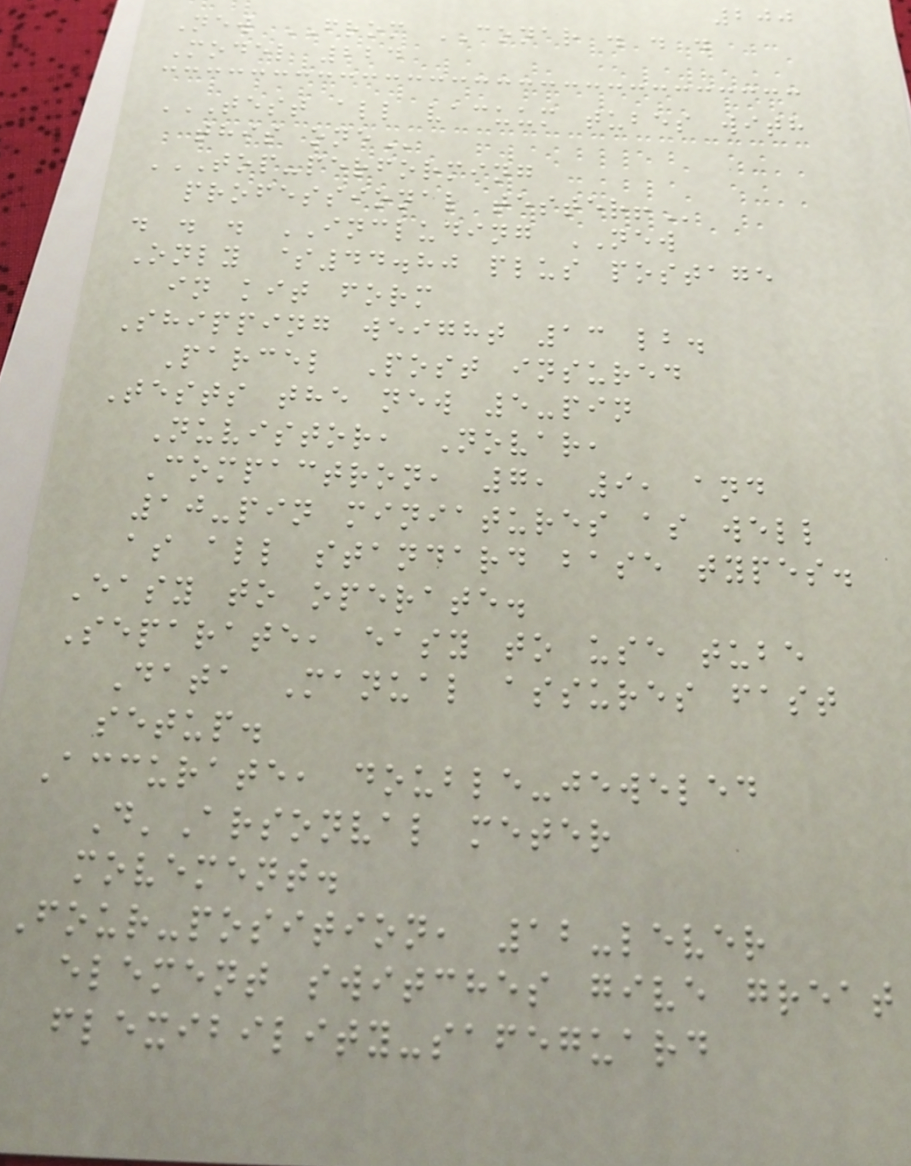200
New FROM CONAR . . .
Model 224
TEST ALL VACUUM TUBES WITH
THIS ONE
TOP-PERFORMING
PROFESSIONAL TESTER!
. . . INCLUDING NEW
Only $44.80 plus postage
in kit form
Shipping weight 13 lb.
Parcel Post insured
Tests the new 5-pin
Nuvistor, Novar,
Compactron, 7, 9, and
10-pin miniatures as well
as all standard base types.
Easy to operate.
Separate, easy to use tube
Data Manual assures fast
setup.
Accurate, double-jeweled
D'Arsonval meter
movement.
Four-position, 12-lever
element switches give great
flexibility-safeguard
